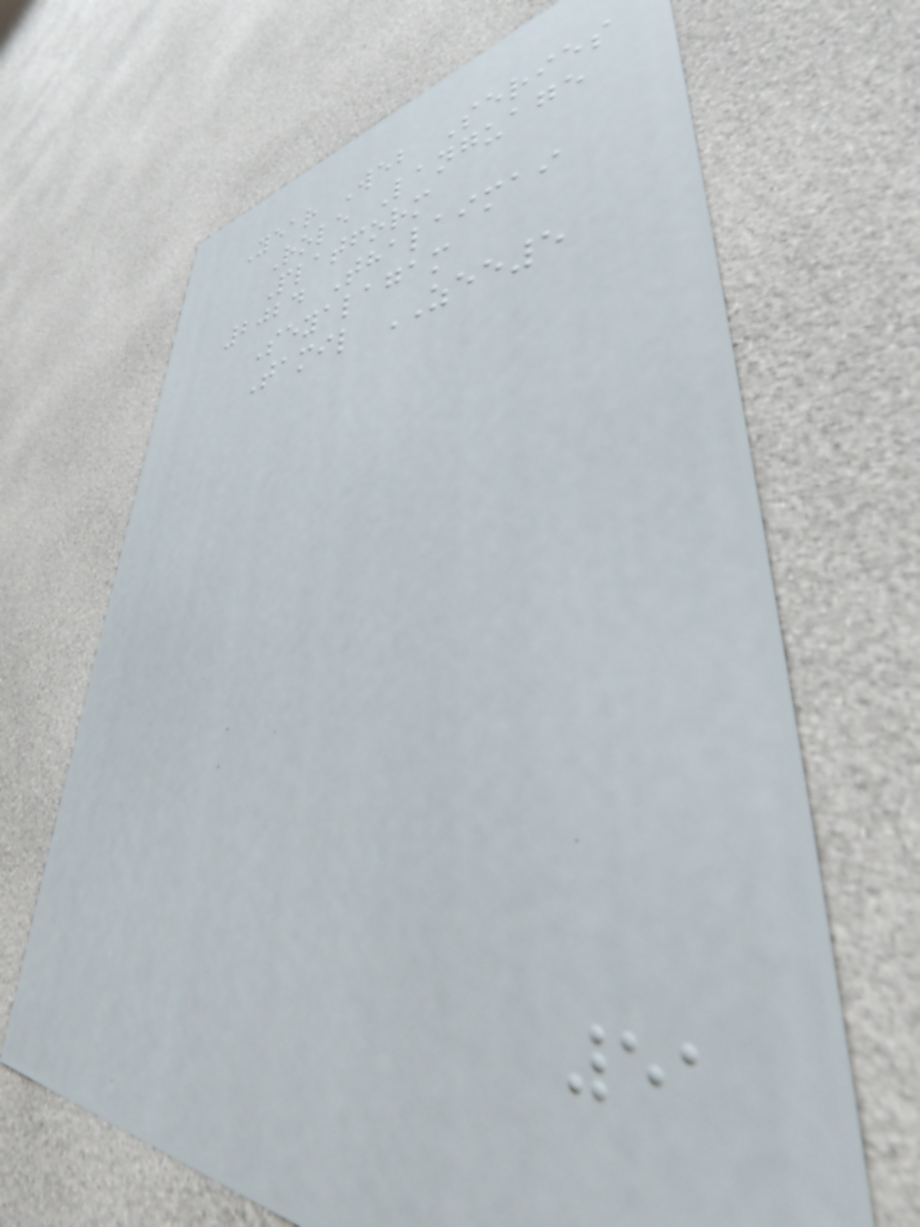Year Web Series
Role Language
Platform
2024 Thalaimai
Seyalagam
Tamil ZEE5
51
